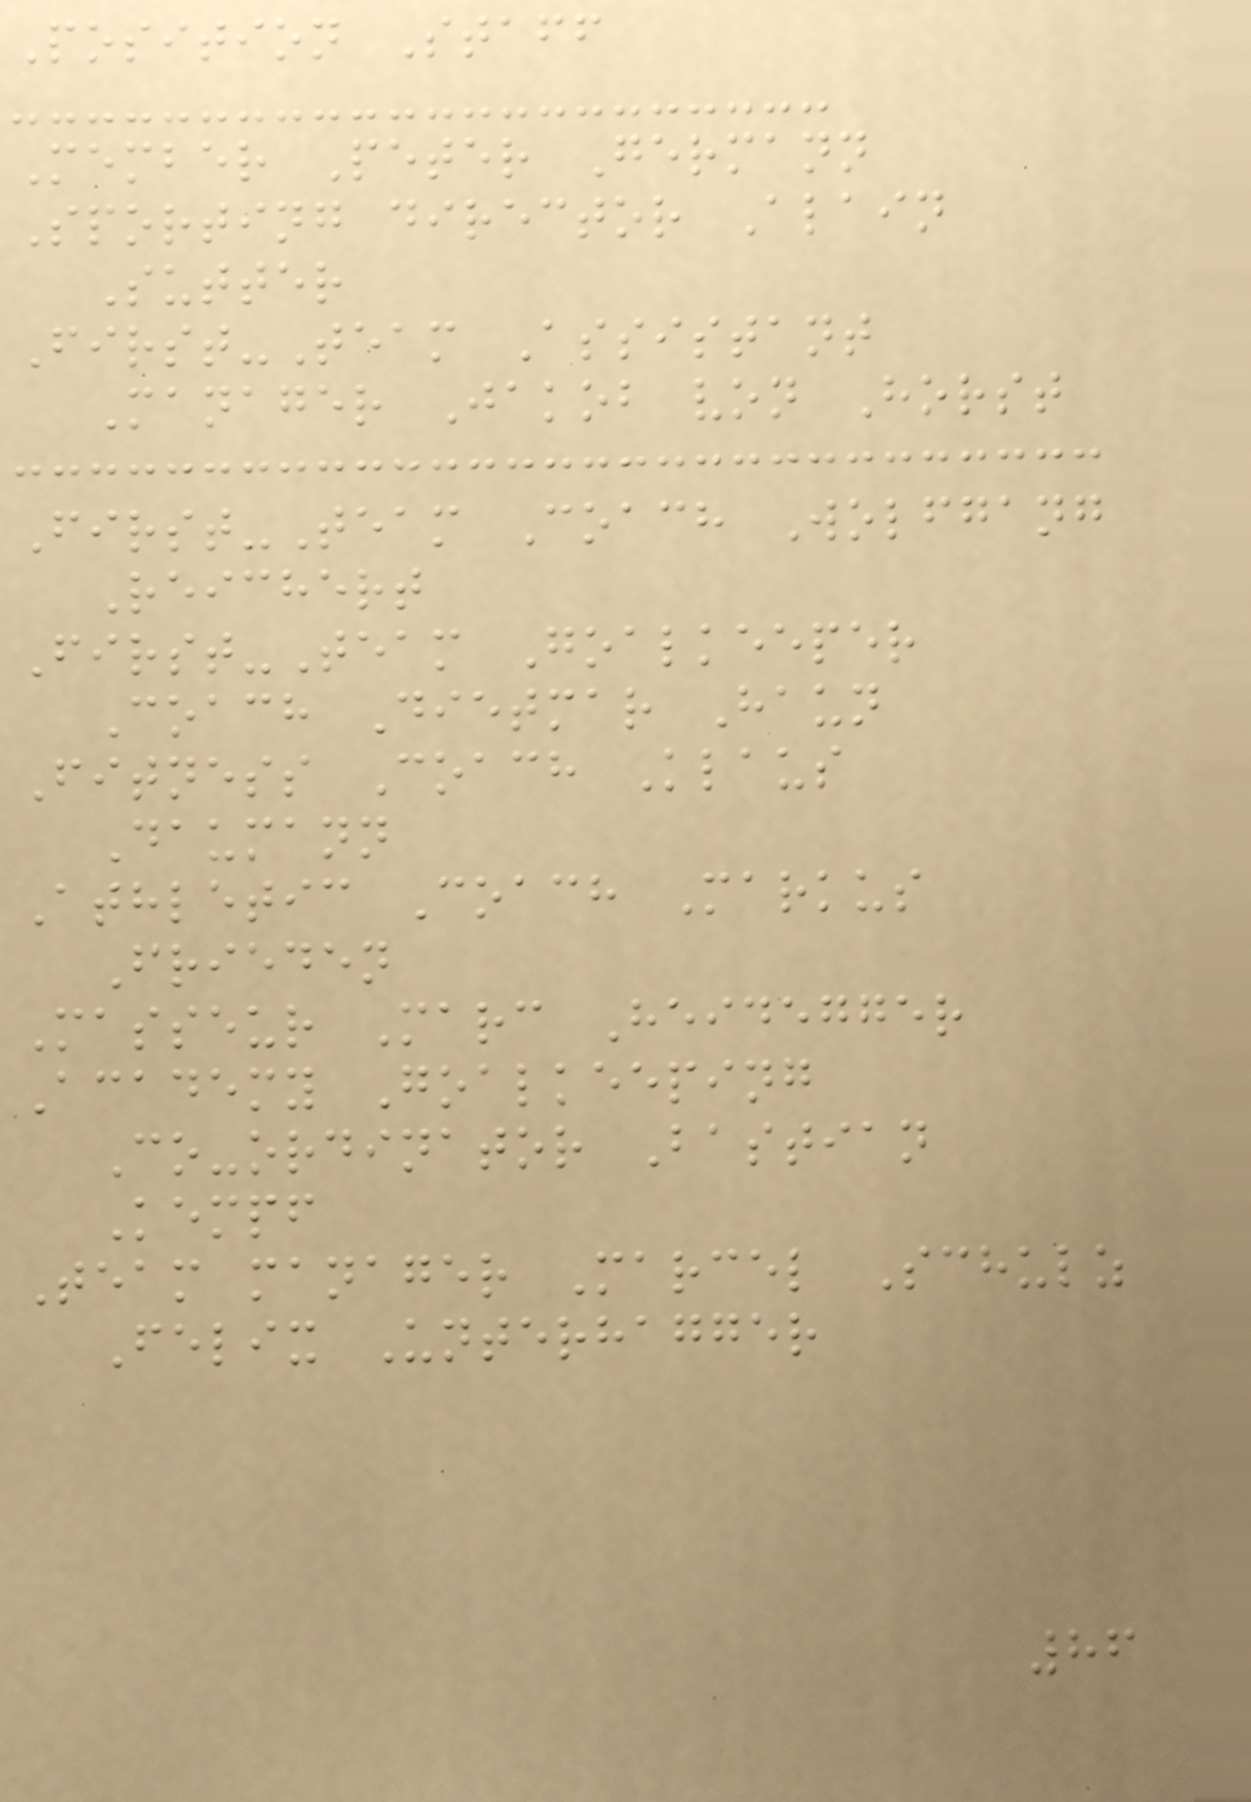Position Staff
Member Peter Germann
Sporting director Alain
Sutter
First-Team Assistant
Manager Jakob von Horst
First-Team Coach Wolfgang
Reichert
First-Team Goalkeeper
Coach Dietmar Haun
Fitness Coach Klaus
Daumann
Athletic Coach Markus
Frieden
Masseur Marc Heidegger
Academy Goalkeeping
Co-ordinator Bastian
Kempf
Team manager Marcel Schulz
Felix Unterhagger
86
